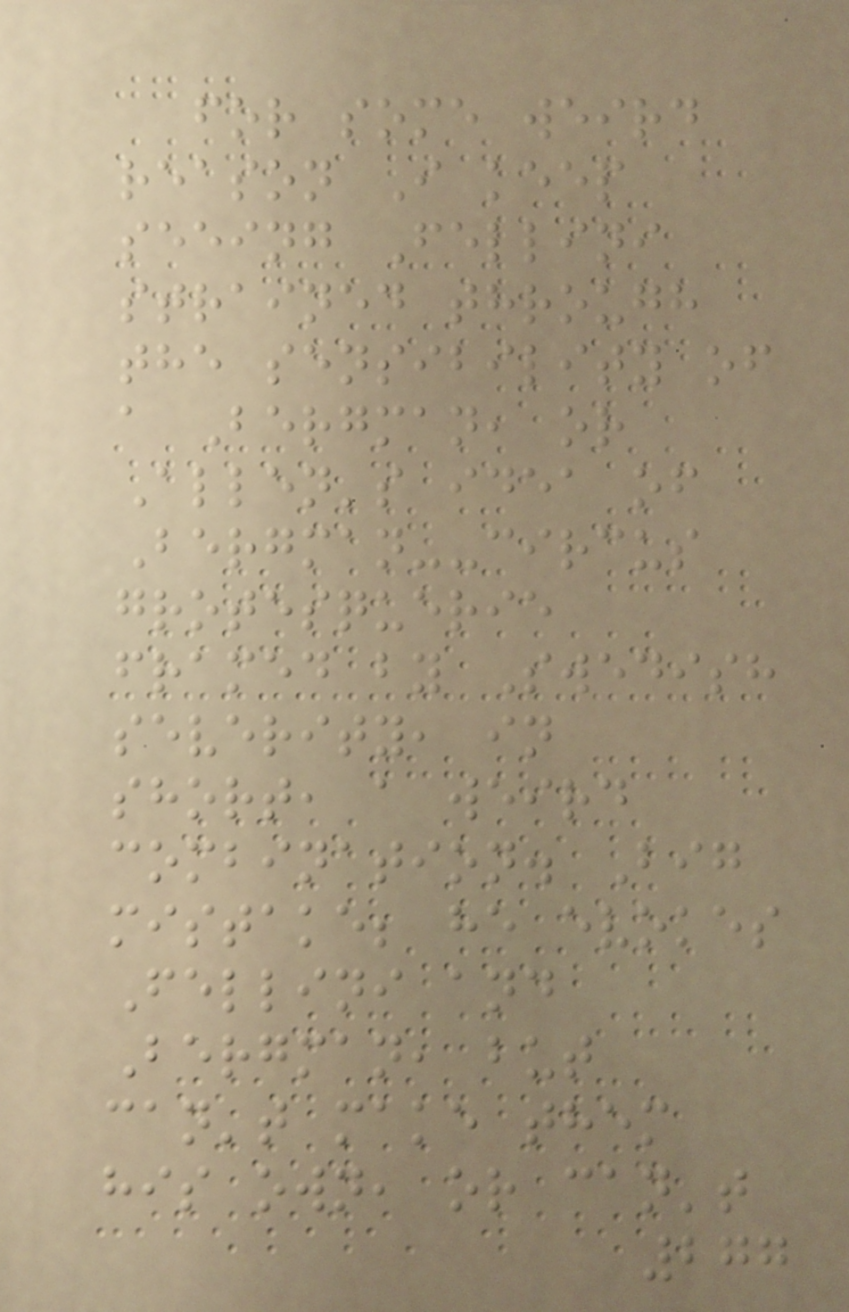for some weird
reason I keep
seeing Fellini
strained through
the sensibility of
a Bergman, or
Allen's idea of
Bergman--circus
grotesquerie
framed by Swedish
severity, in
short, a weird
combination. Big
mistake; he evokes
Fellini and
Bergman, but
can't make them
his own, or can't
277
